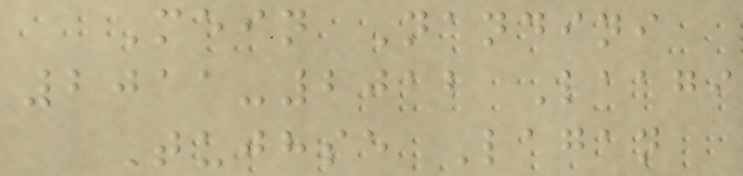Mein Nandini
2011-2012 Laagi
Tujhse Lagan
